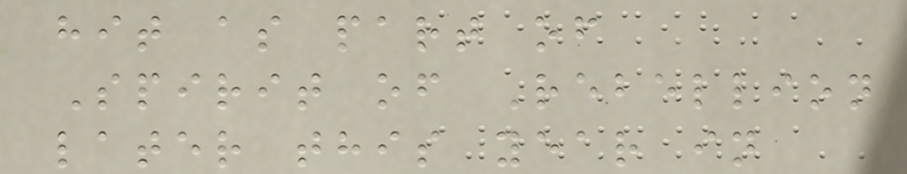hit as part of
Spirit of Rebellion
later this year in
